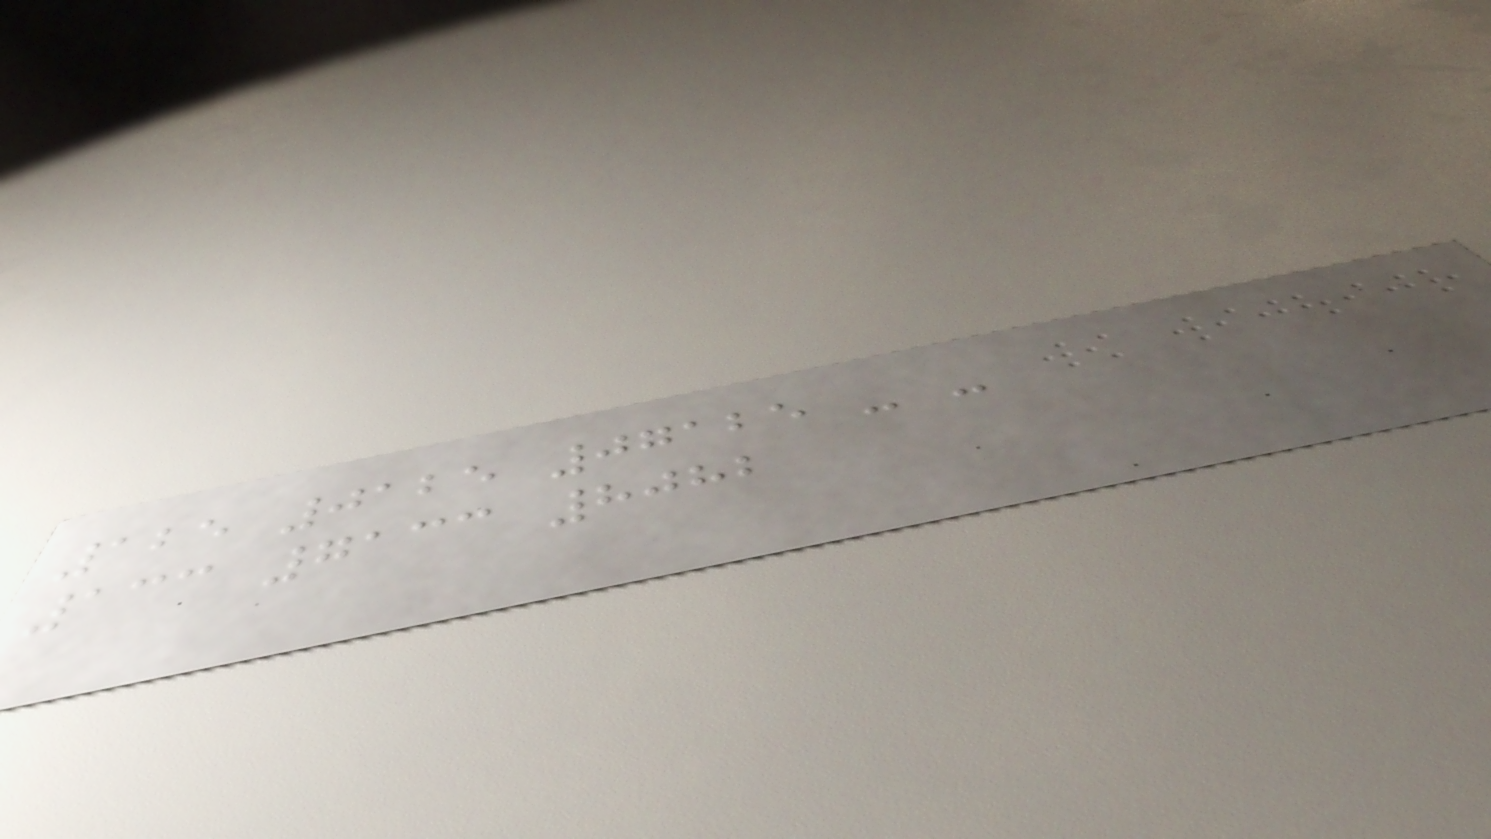125 0125 07125 - -
133 7133 8082
